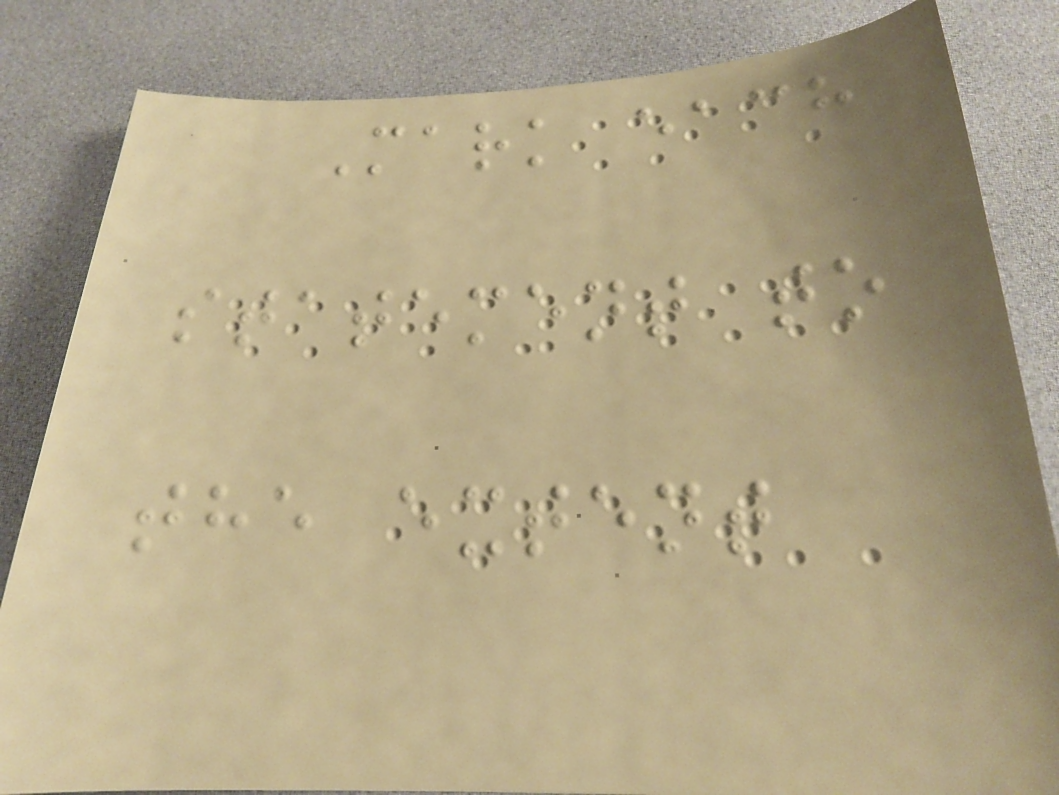Mark each
statement to
the extent
